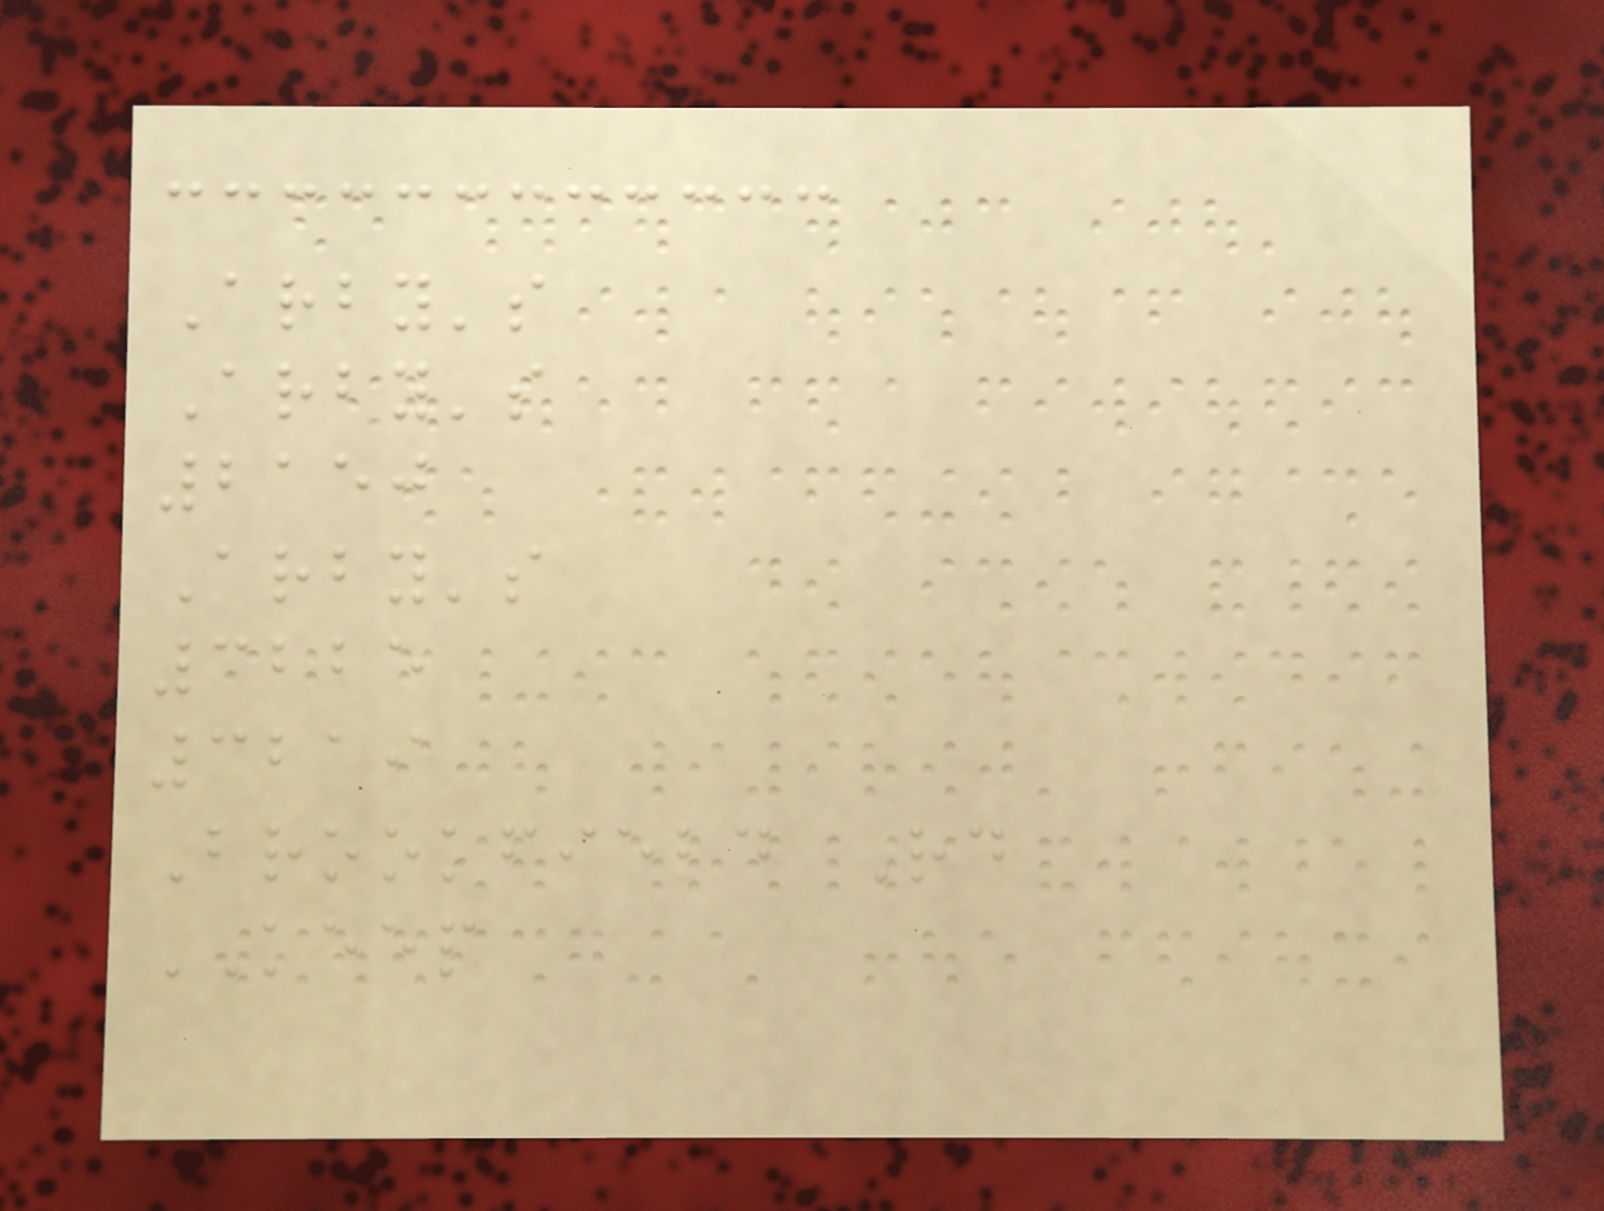Arby's
Arby's
2150
Arby's
3225
3219
Brookfield Rd
KEEP
